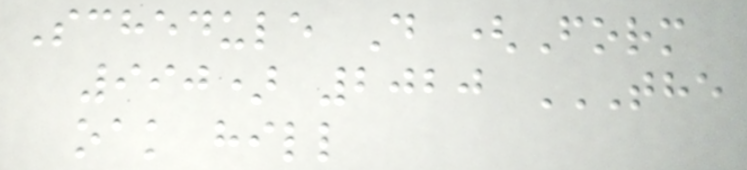Schedule D (Form
990) 2020 THE
OAK HILL
